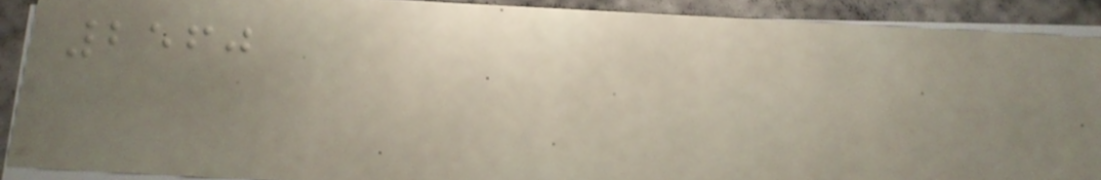2560
